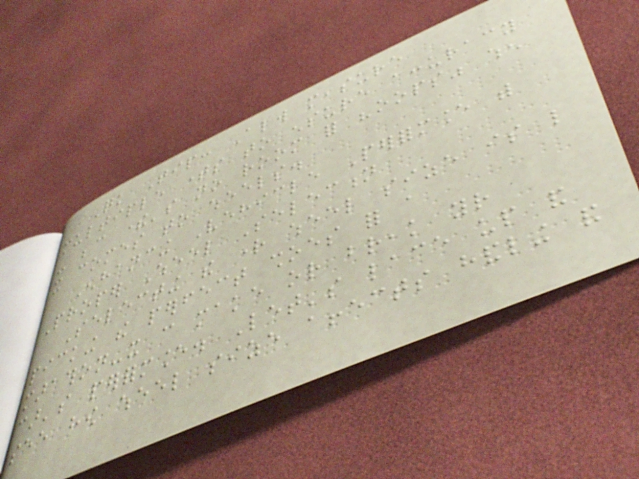Quick Tip: Always measure
multiple times to ensure accuracy
- because there's no room for "oops" when
it comes to wheels.
Enhancing Vehicle Performance with
Proper Wheel Selection
Selecting the right wheel size is like
picking the perfect shoes for a
marathon-it can make or break your
car's performance. Let's lace up and
see how wheel size affects handling and
